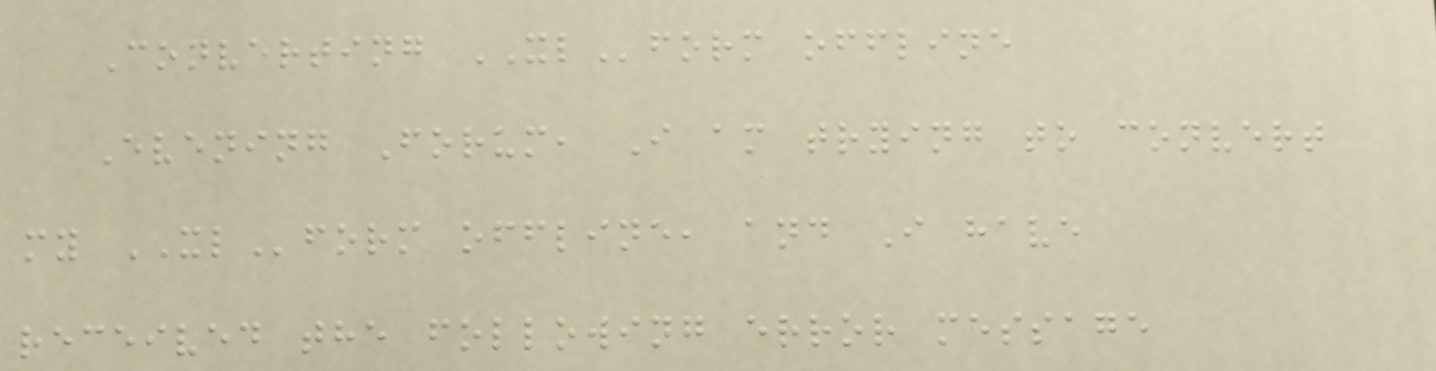Converting XLform offline
Evening Forum, I am trying to convert
my XLform offline, and I have
received the following error message
